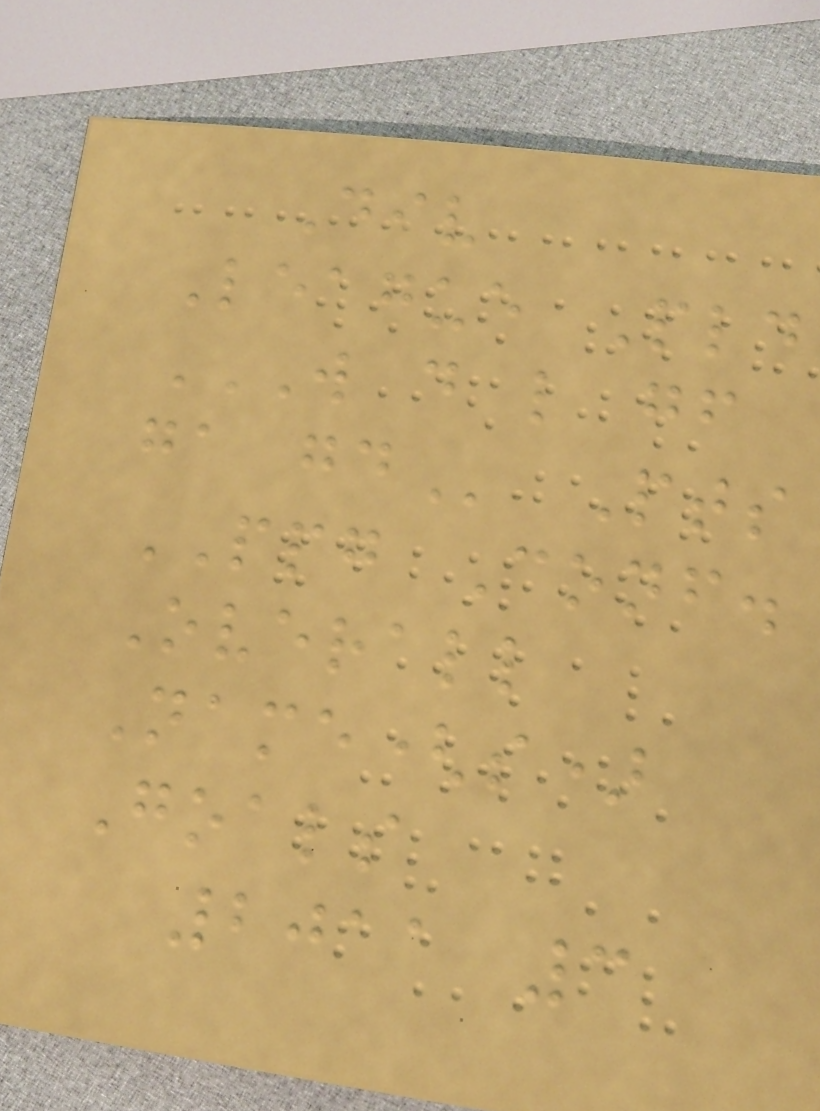Div
League Pld
W D L GF
GA GD Pts
PPG Conf.
Overall
Name(s)
Goals
2011 3
